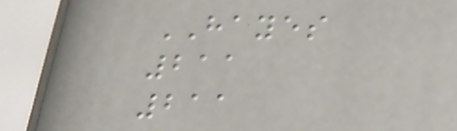HAYES
211
211
